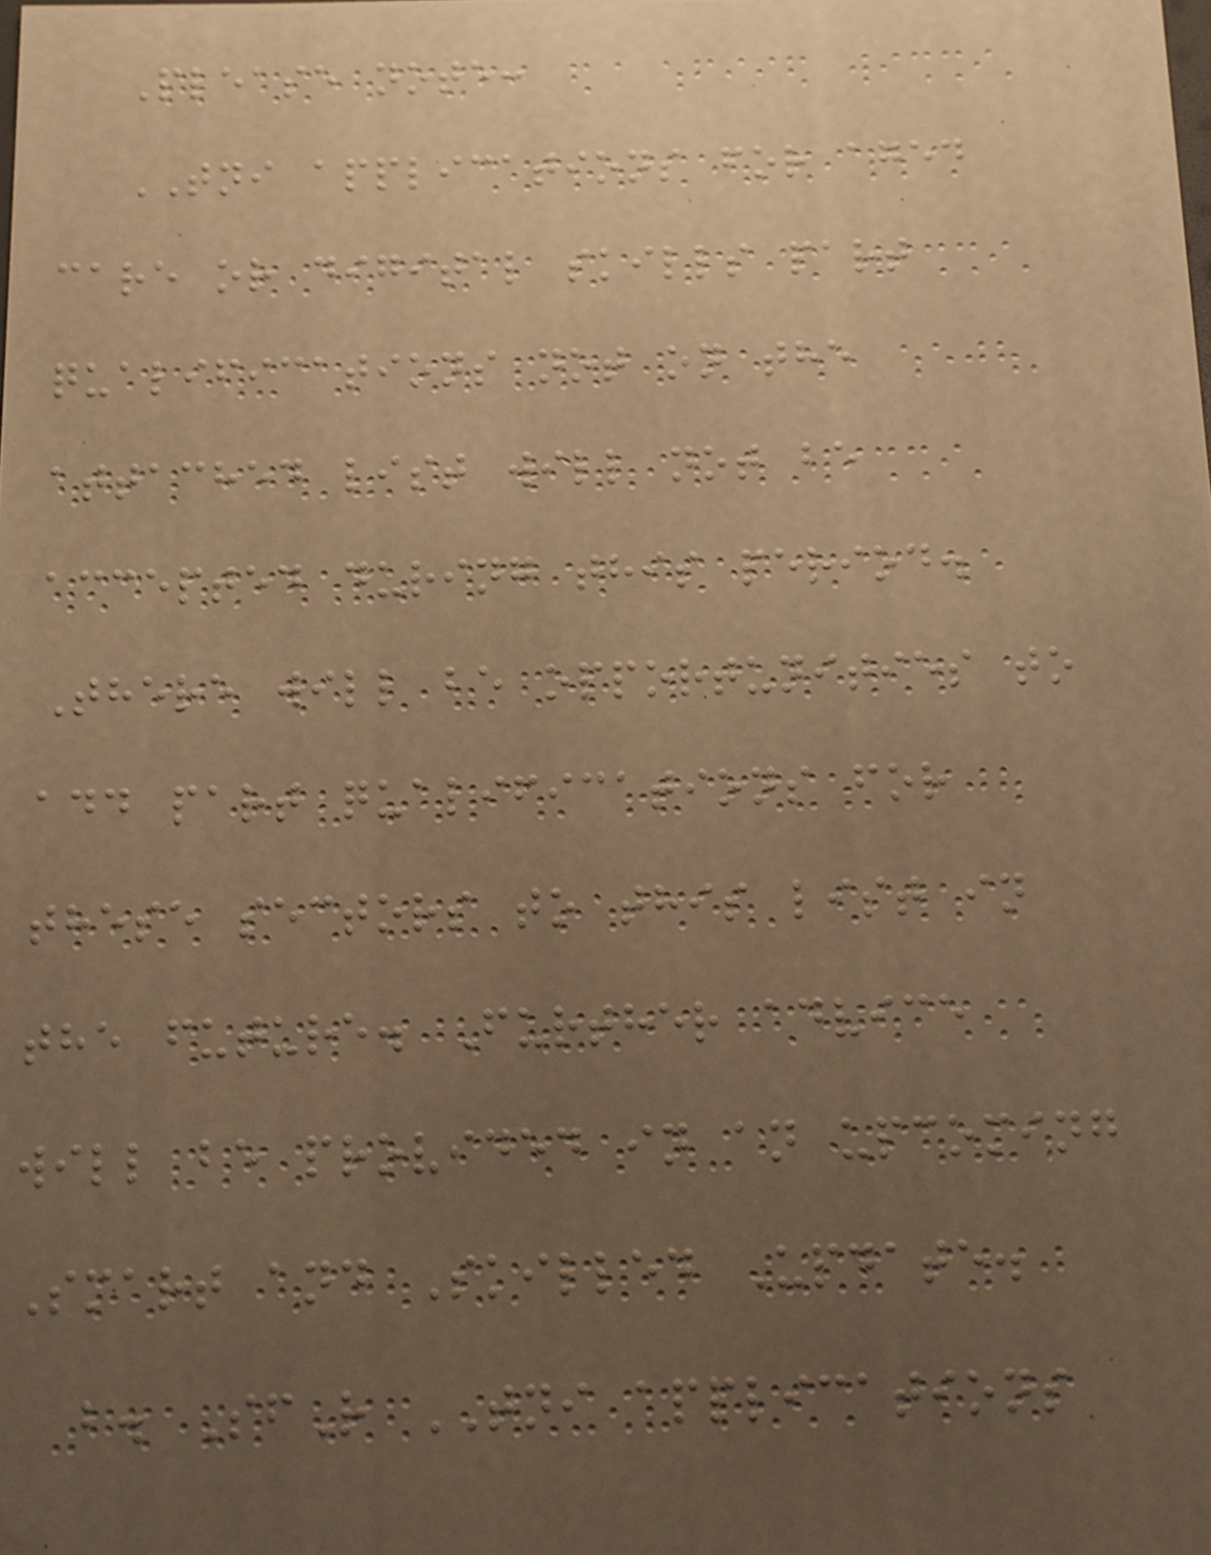Please note:
TNI applications for aged
care or digital skills part
qualifications not on the
attached list will not be
accepted during this period.
There will be opportunities to
add part qualifications for
these sectors to this list in
the future. Further advice
will be provided in an upcoming
Smart and Skilled Update.
b. SfR TNI applications
